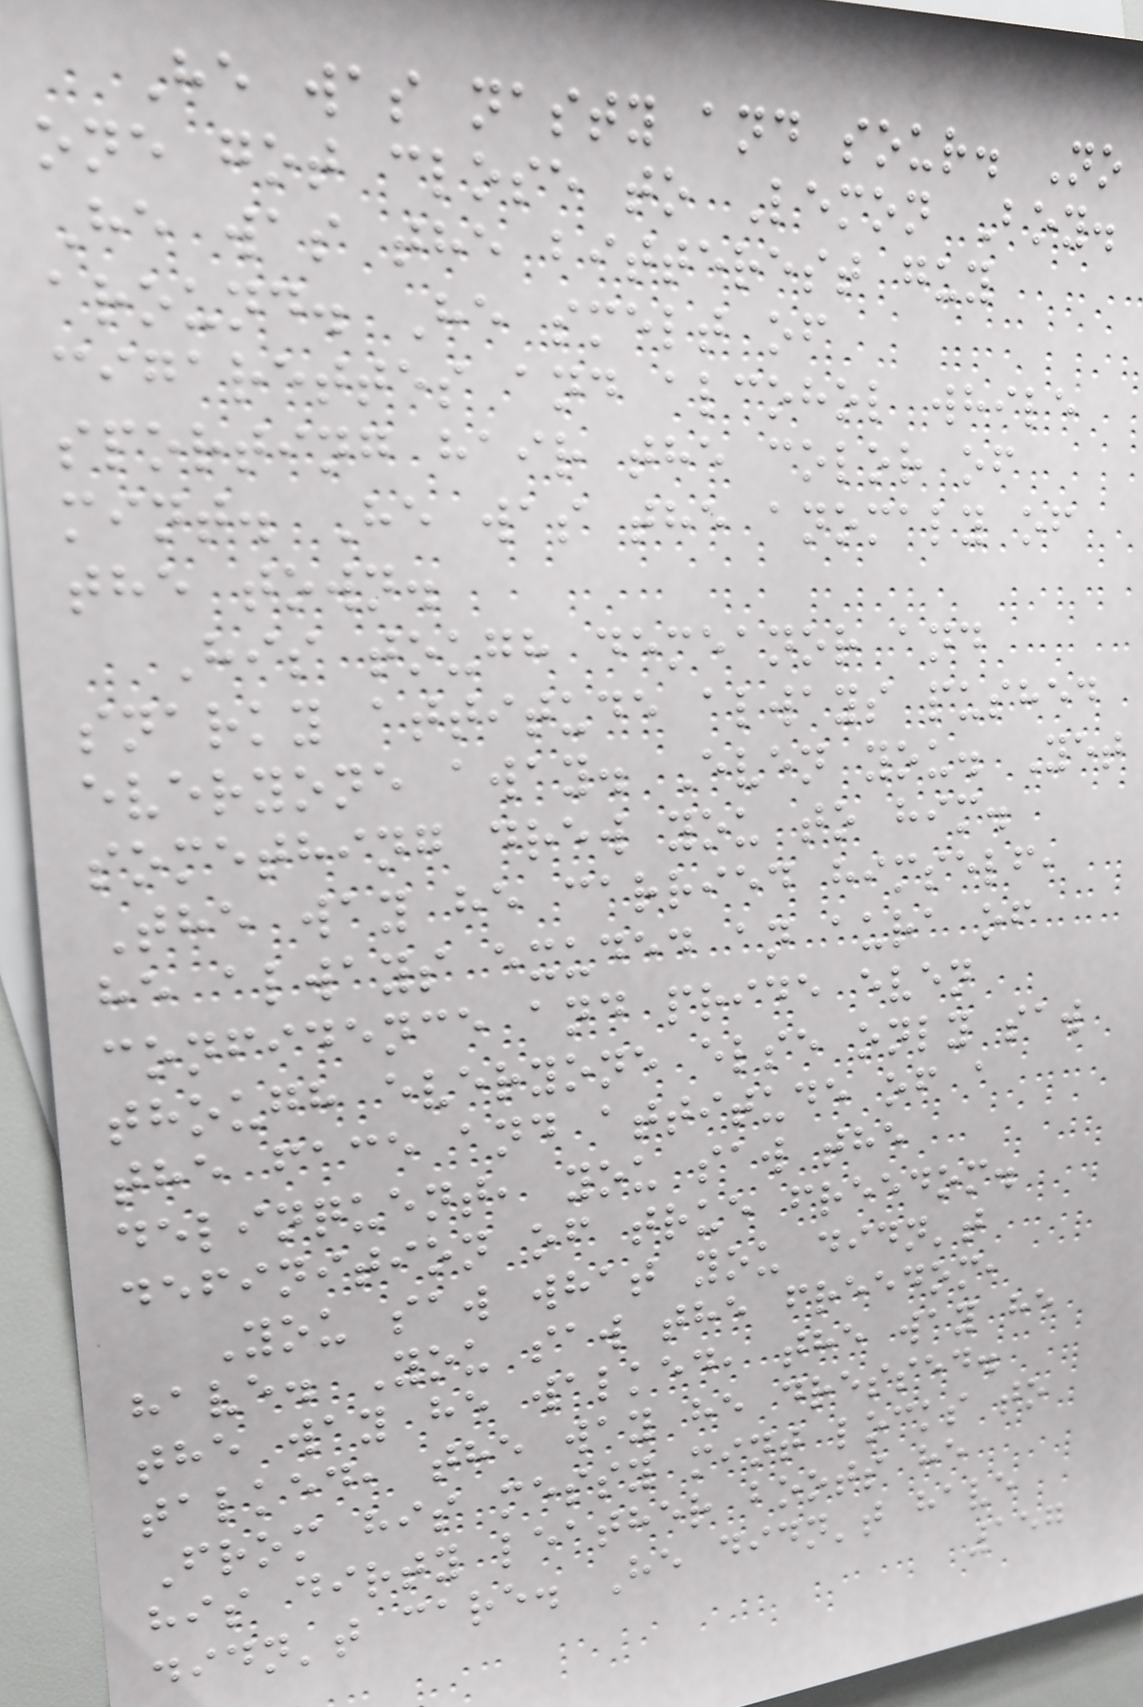He was nasty and sour. No
one got close to Lemon Boy.
He was the bitterest guy
around. He smelt of
cigarettes and alcohol while
sporting hair the color of
mint. He was the anomaly of
the town.
His tough demeanor and
snarky attitude always pushed
everyone away. Even you. Yet
something drew you to him.
The way he carried himself,
he always exuded an aura of
confidence and pride even
though everyone else only saw
the face and attitude of a
delinquent, you saw the
definition of true freedom.
You saw what you didn't
have. You saw the freedom,
the way he walked, the way he
talked, the way he dressed.
From his messy mint locks to
his dirty leather boots he
didn't care. He didn't have
157
